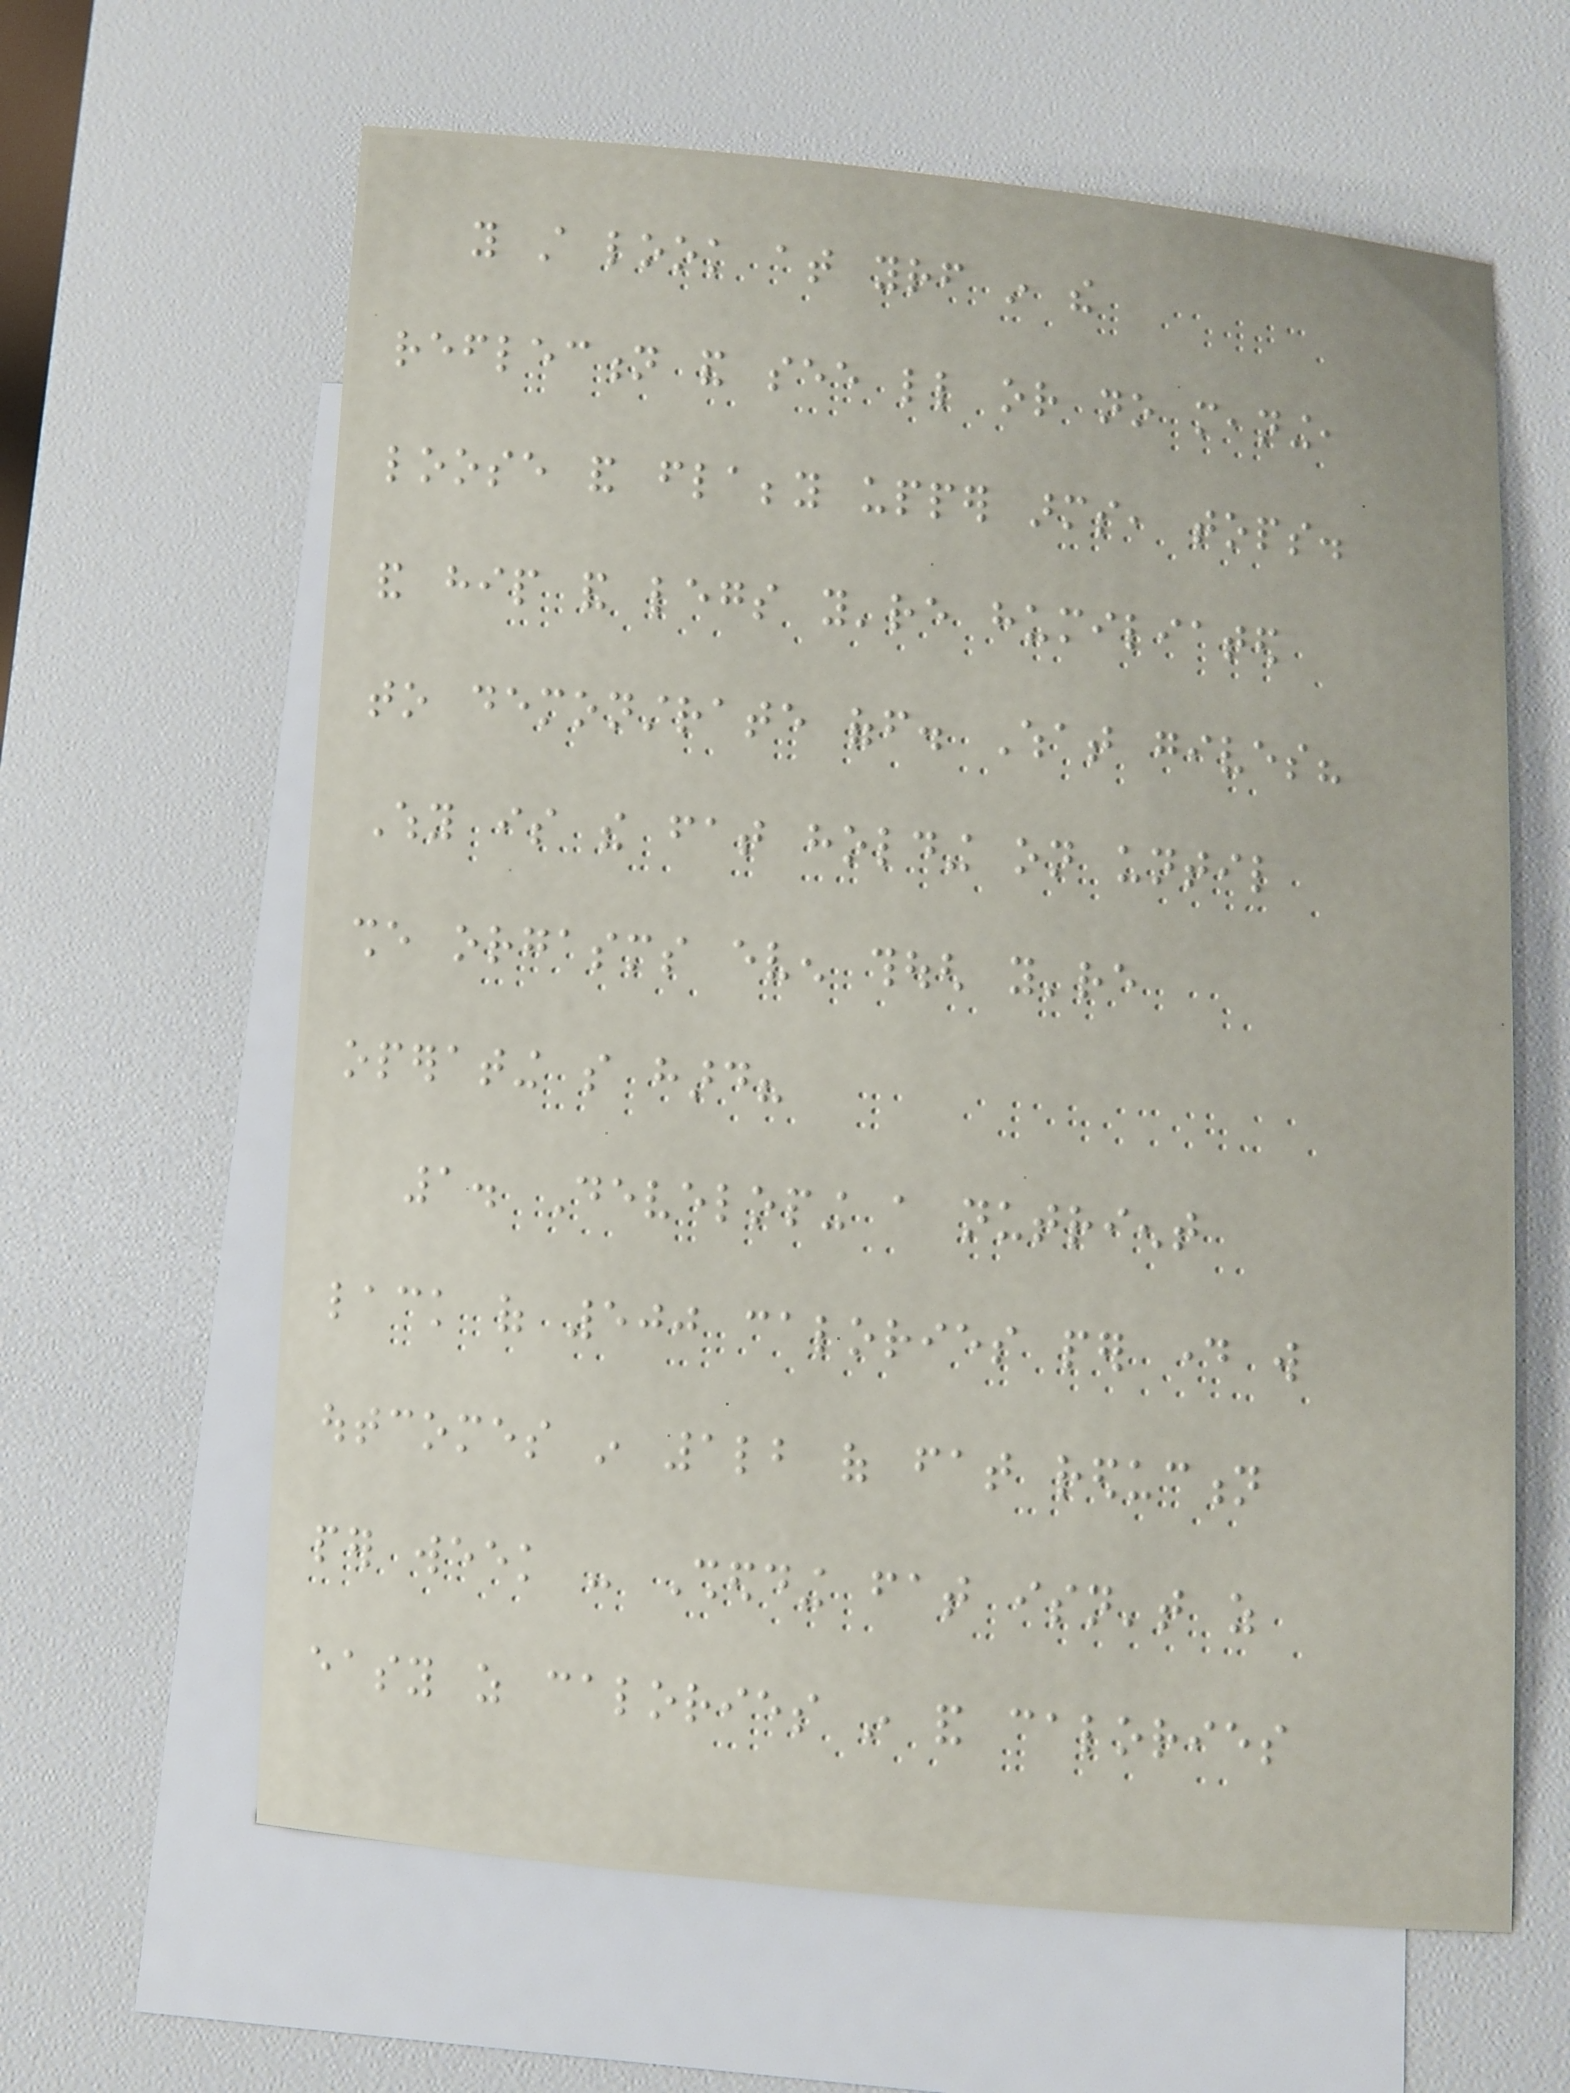you still look at yourself in the
reflection and see little or no meaning,
loose and flabby upper arms, tops.
and hip and legs you're humiliated
to demonstrate off. What gives?
Why is the fat holding on until
she orgasms even though you're
operating so hard?
1. Developing a nutrient
lack of 500 calories per day will
outcomes in 1lb of fat reduction
per week - Shedding fat isn't as
easy as calories in and calories
